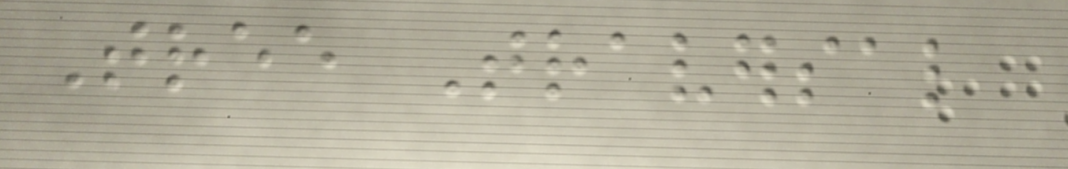Tree Traversal
